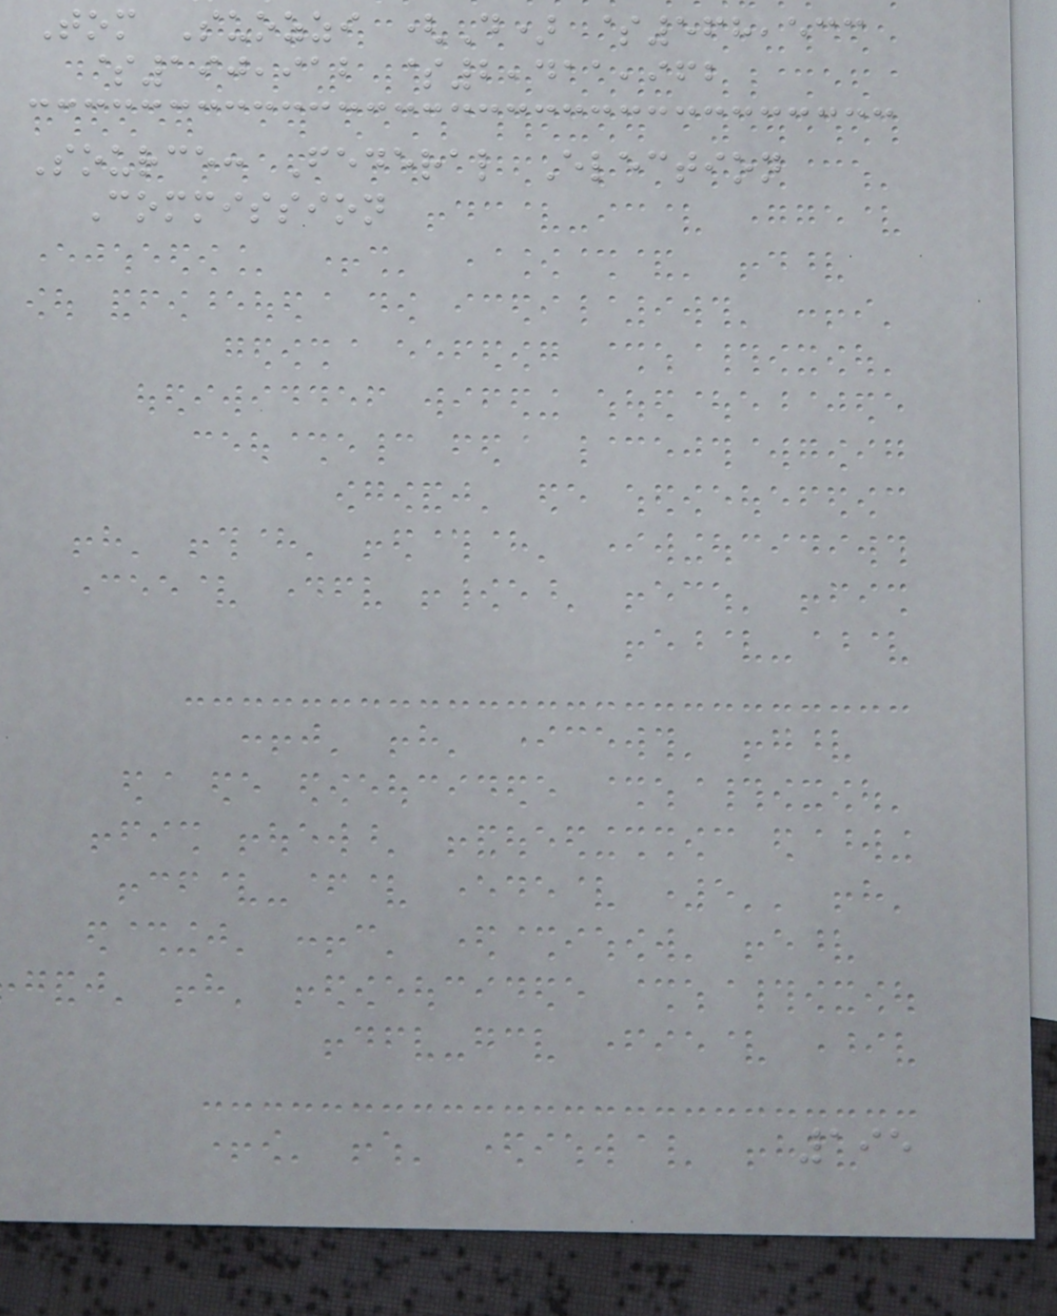Tom Suozzi (D) $568,533
$190,912 $2,411,962
Source: Federal Election
Commission
195
